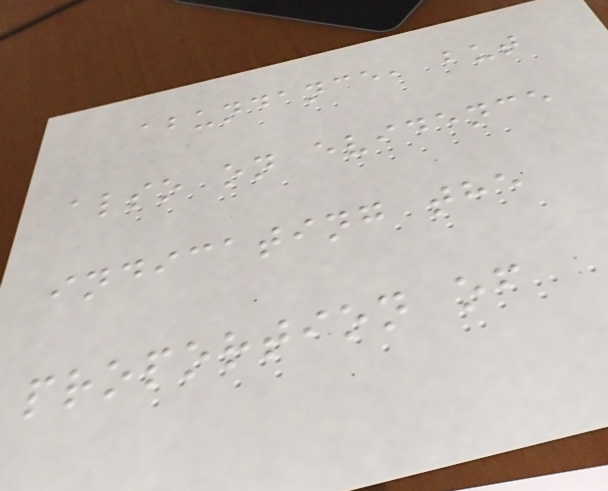abundance, but
also on evidence
indicating the
proportion of
